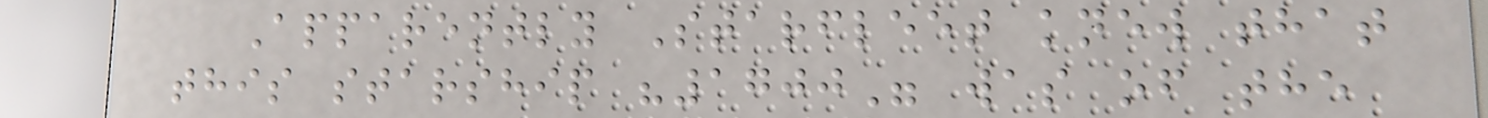Apparently Starfleet knew that
this starship "1700" was of the
